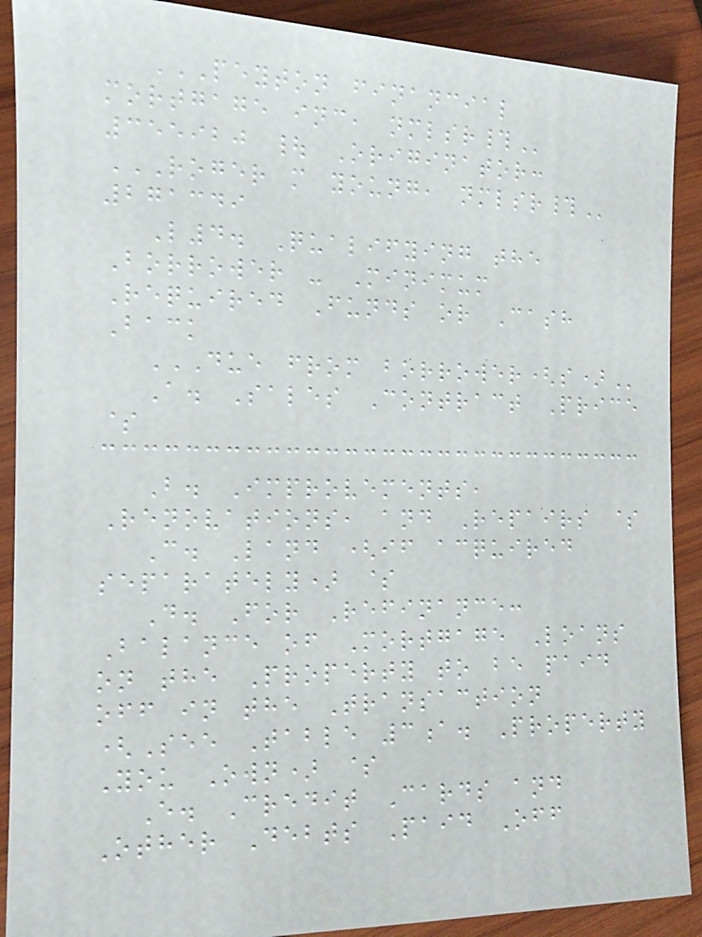PEYTON FINANCIAL
MORTGAGE INC, NMLSR#
355920 | Originator:
ROGER M YOUNG, NMLSR#
271349
L4. Qualifying the
Borrower - Minimum
Required Funds or Cash
Back
DUE FROM BORROWER(S)
A. Sales Contract Price
$
B. Improvements,
Renovations, and Repairs $
C. Land (if acquired
separately) $
D. For Refinance:
Balance of Mortgage Loans
on the Property to be paid
off in the Transaction
(See Table 3a. Property
You Own) $
E. Credit Cards and
Other Debts Paid Off
